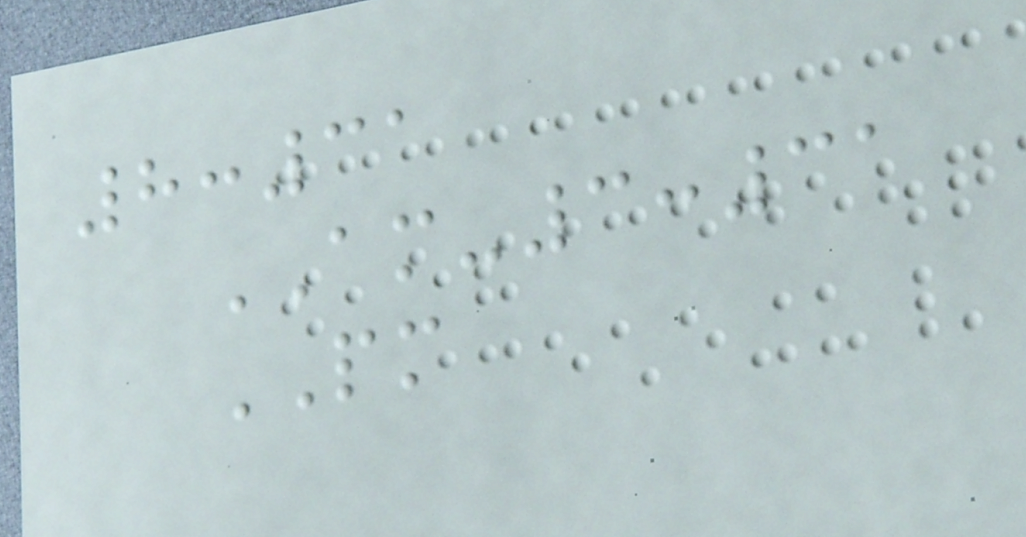8:31
AM-3:31
PM
